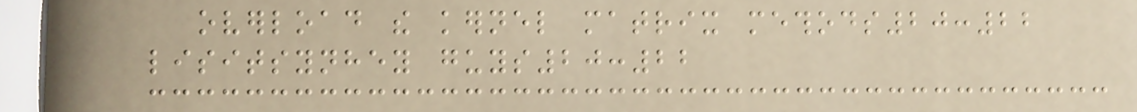overload the kernel matrix methods20:22
lisitsynhey guys20:22
